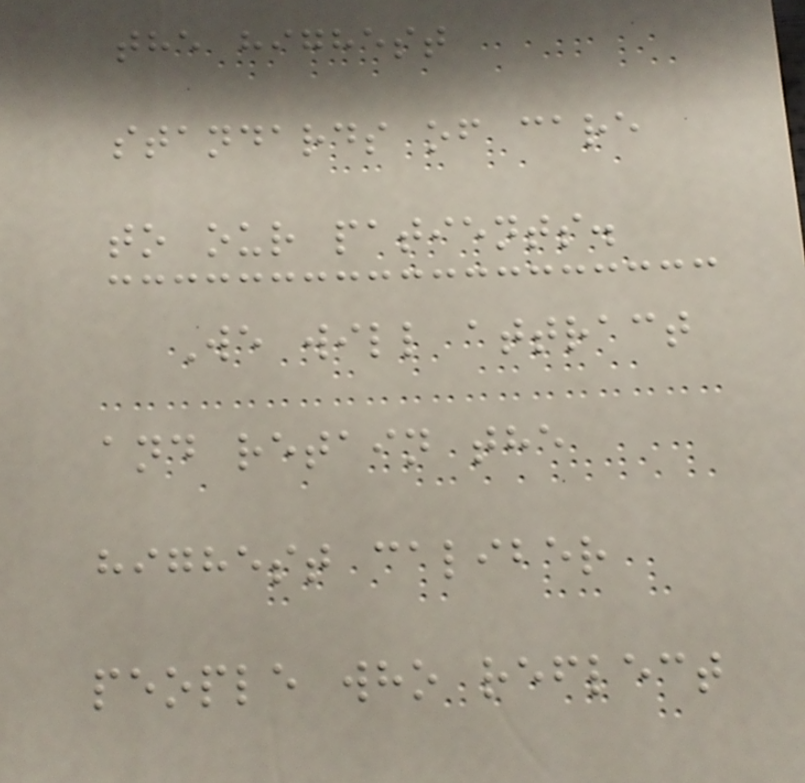the highest
standards of care
to our patients.
We will attract
and retain the
highest caliber
people who reflect
